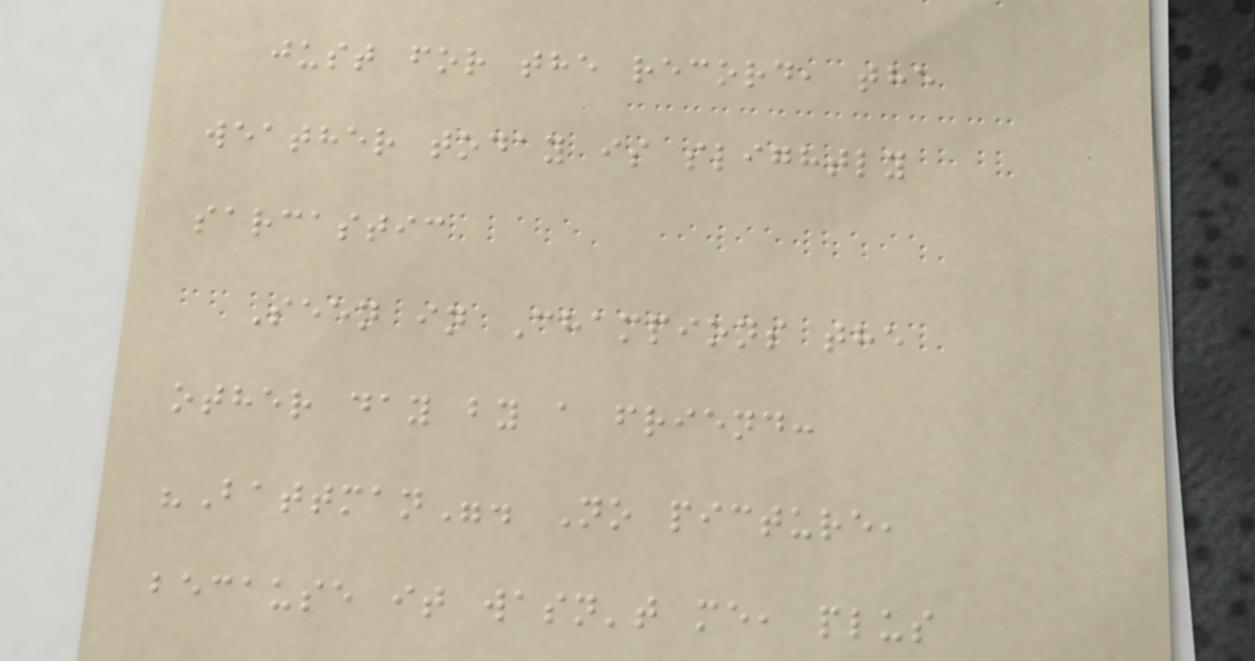just for the record, the
weather today is slightly
sarcastic
Seen in Champions the
other day by a friend:
"Battman". No picture,
because it wasn't me, plus
